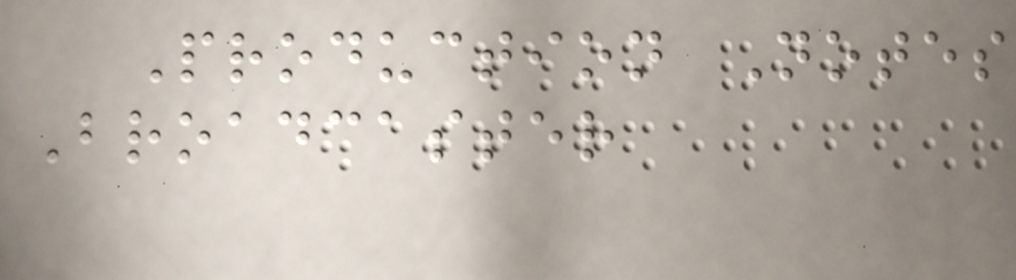Production Notes
Broadcaster
